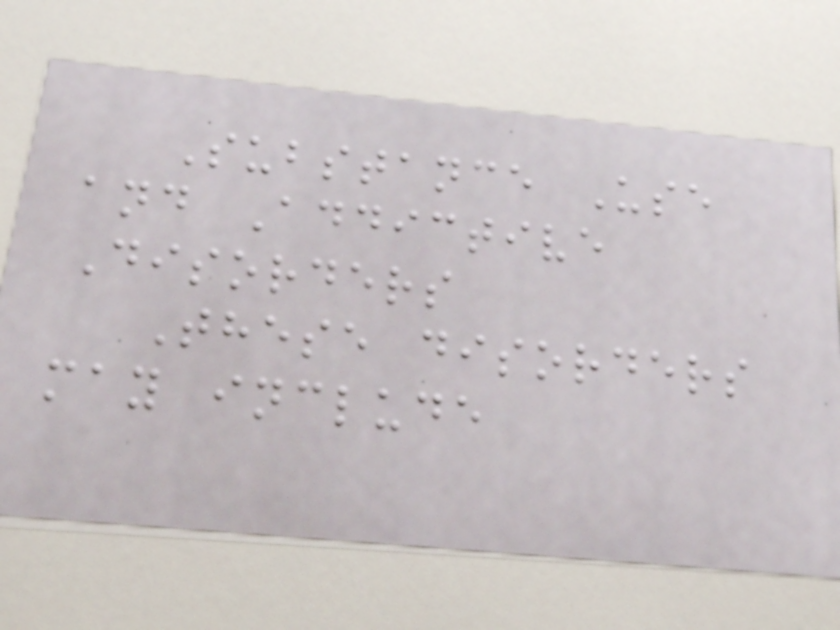Substance Use
and Addictive
Disorders
These disorders
may include
